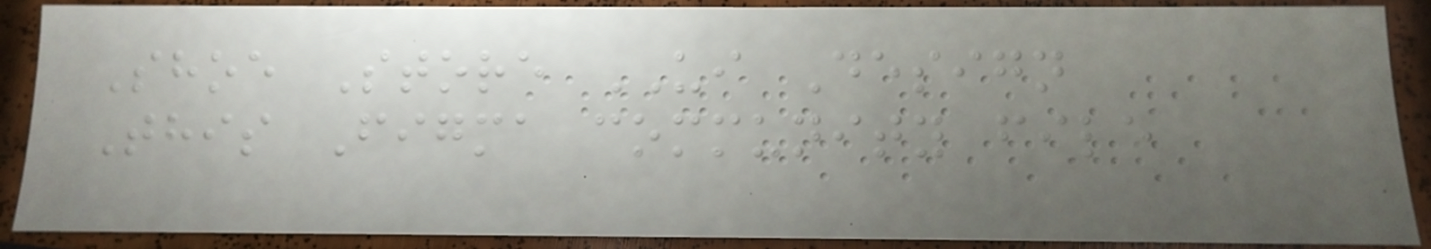Shoe Store UI Design
This Figma community file
